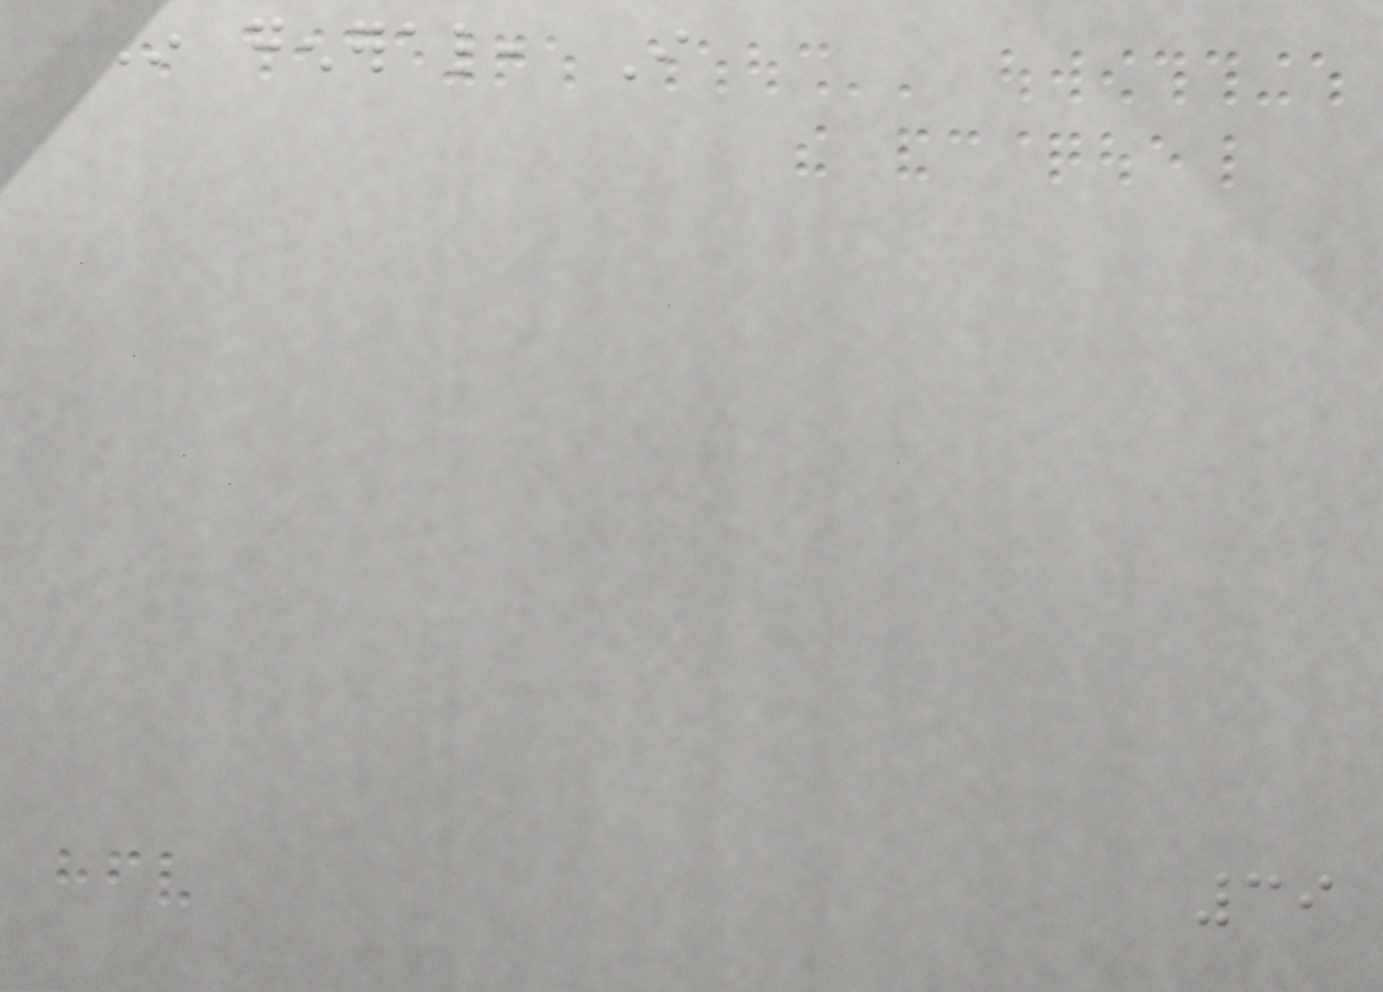In general, I
39
